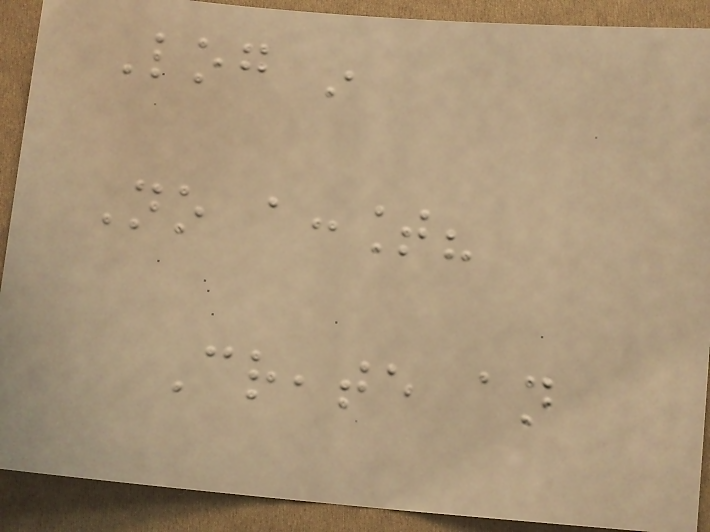Log in
No account?
Create an
